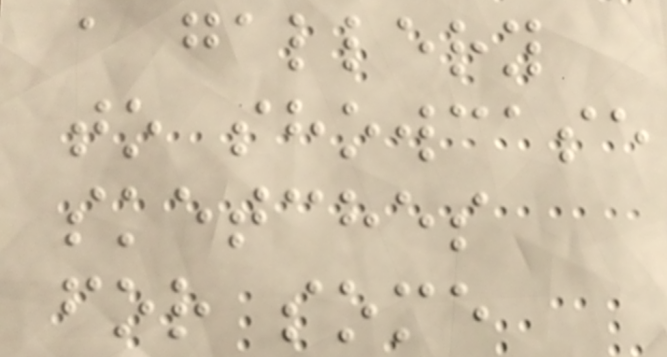a gallery
to showcase
sketches
for some
